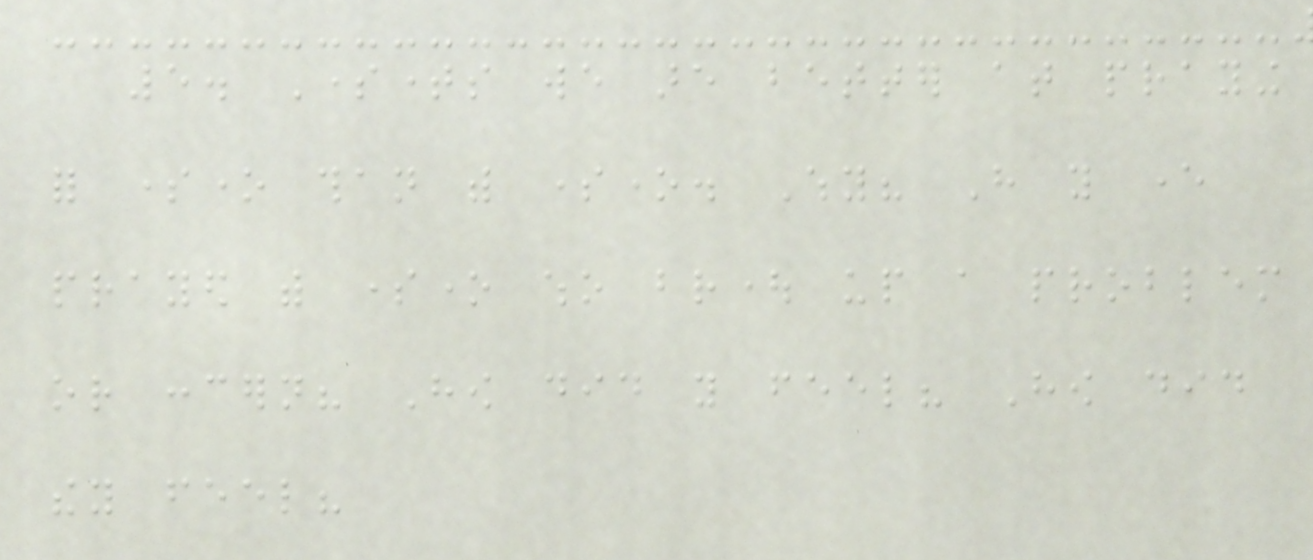5. Sometimes we are better at praying
for someone than with someone. Why? Have you ever
prayed with someone who brought up a problem
or concern? How did you feel? How did
they feel?
